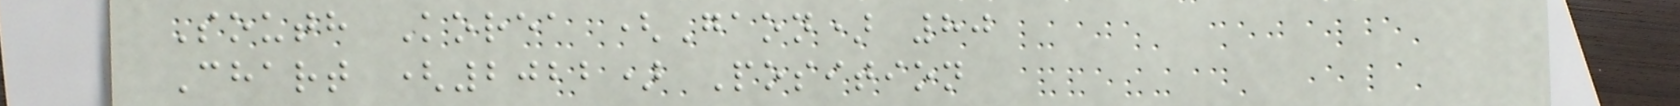South Korea (Gaon) 80
Chart (2022) Position
